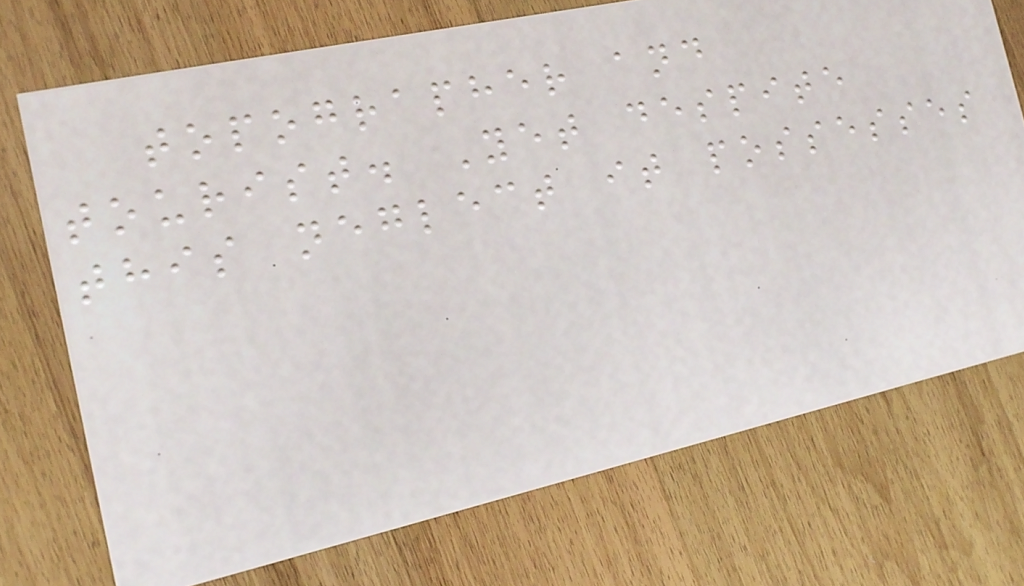topographer and
tourist. Yet despite
this neglect it possesses
